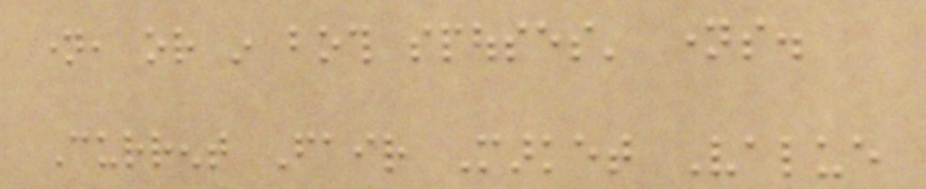name, or in both spouses' names.
Current Fair Market Value
